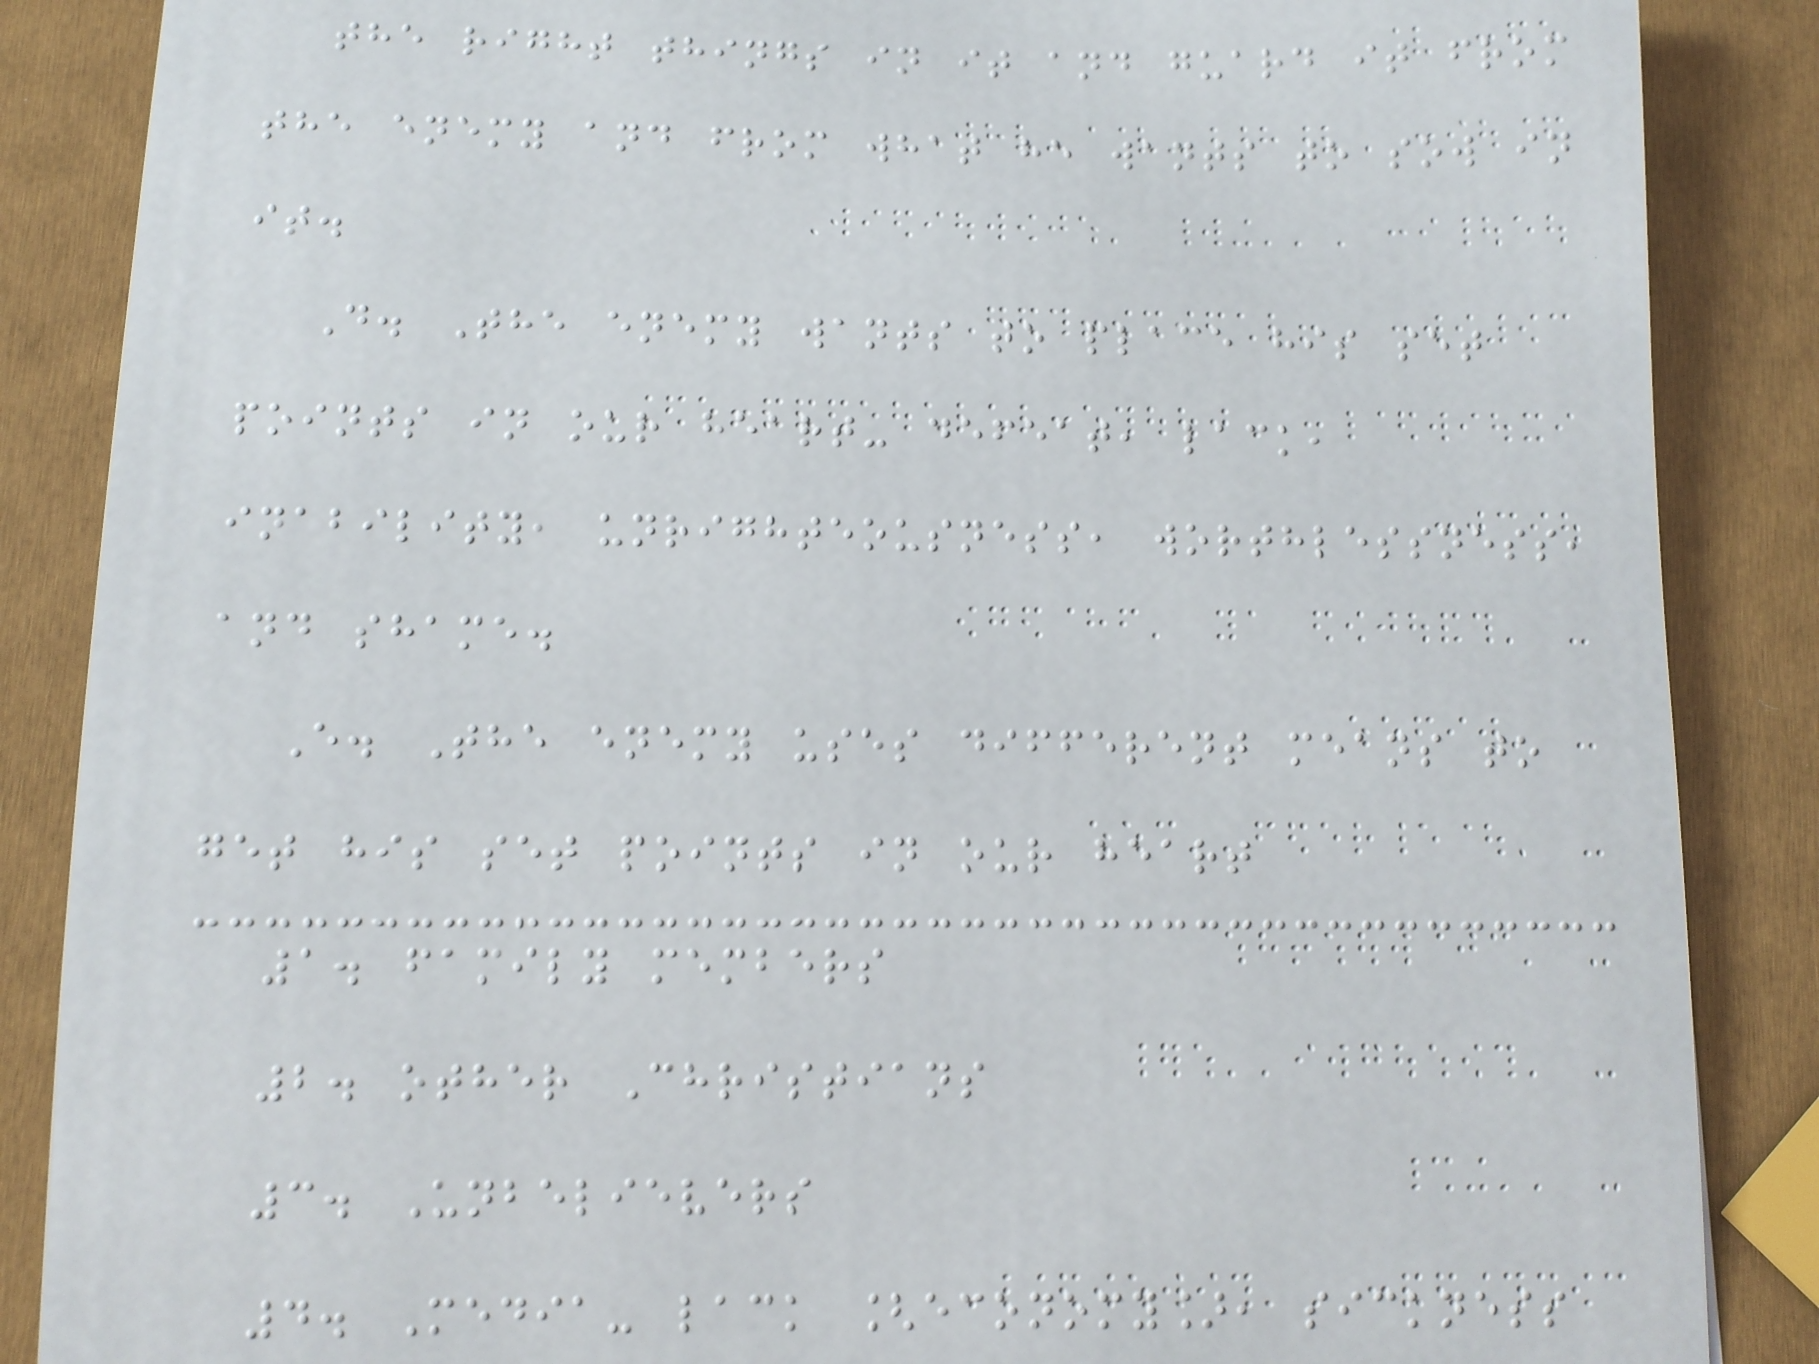the right things in it and guard it from
the enemy and from what he wants to sow in
it.
D. The enemy wants to place his set
points in our heart- defeat, lack,
inability, unrighteousness, worthlessness,
and shame.
E. The enemy uses different means to
get his set points in our heart
1. family members
2. other Christians
3. Unbelievers
4. Media- lack [economy], sickness
